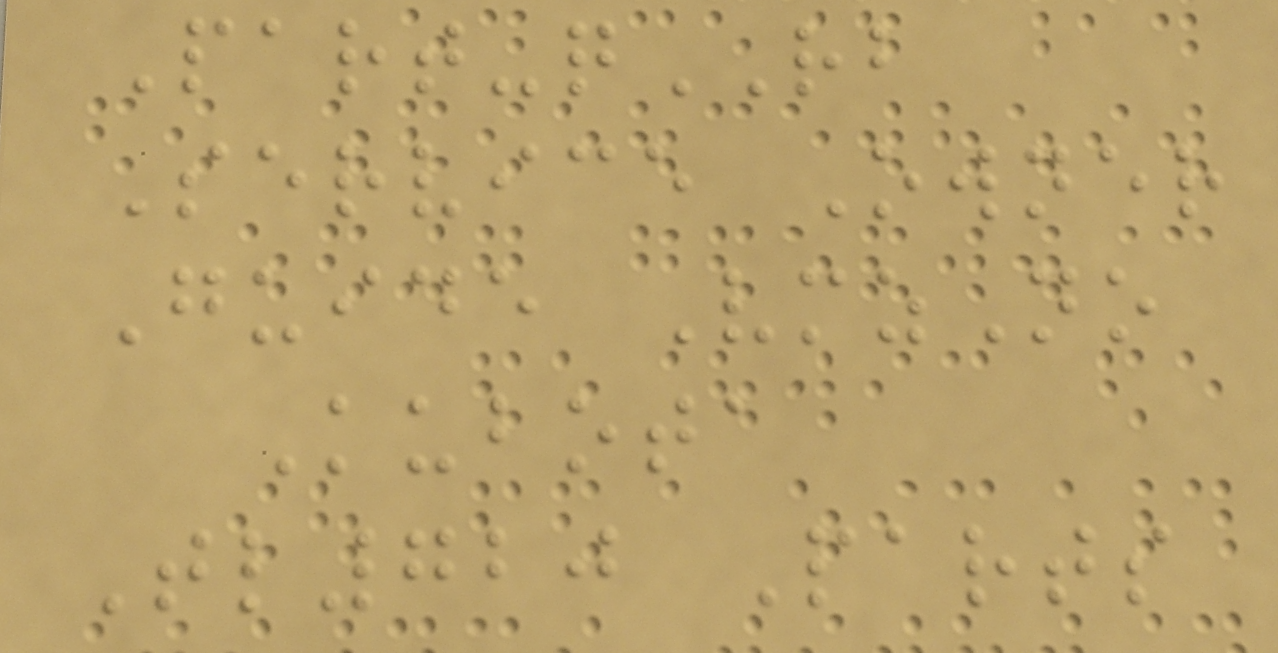Part-qRB
Service Owner
Guide VmzNo
Kubota
Tl720 Parts
